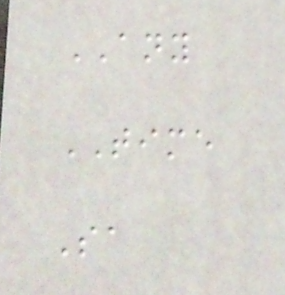ANY
TIME
Sa
